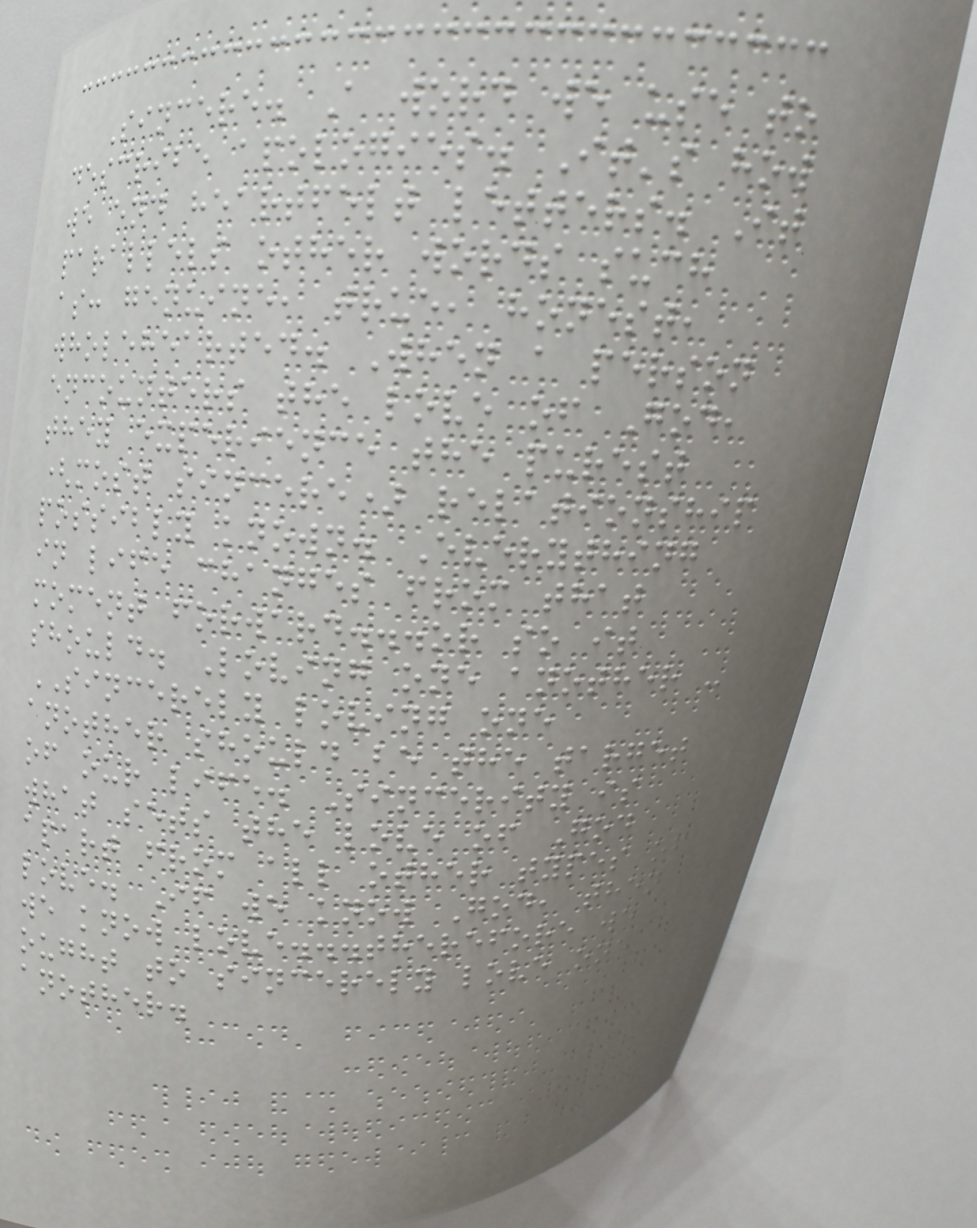Sincere. A word we use to
describe apologies. It's how
we end heartfelt letters. It
parallels other words such
as: genuine, true, honest,
wholehearted. When a person
encounters the love of God,
they experience the purest
(most sincere) relationship
possibly known. Everything
in life changes from that
moment forward...or so it
should. Loving one another -
SINCERELY loving one
another should be the target
of our life. Sincerity is
what sets the love of God
apart from all other types of
love. If we know God, then
we know love...therefore we
ought to sincerely love one
another.
